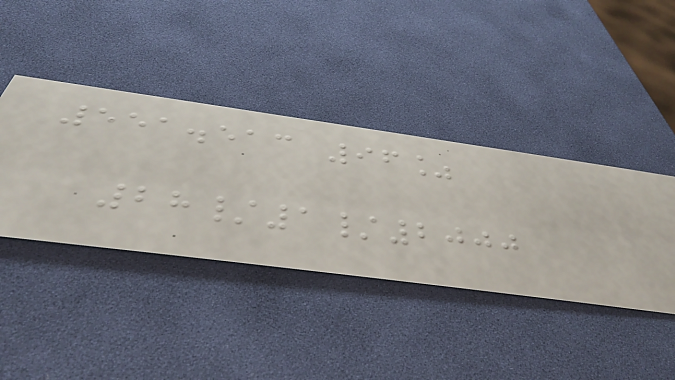551.513 96%
28/1/2000
